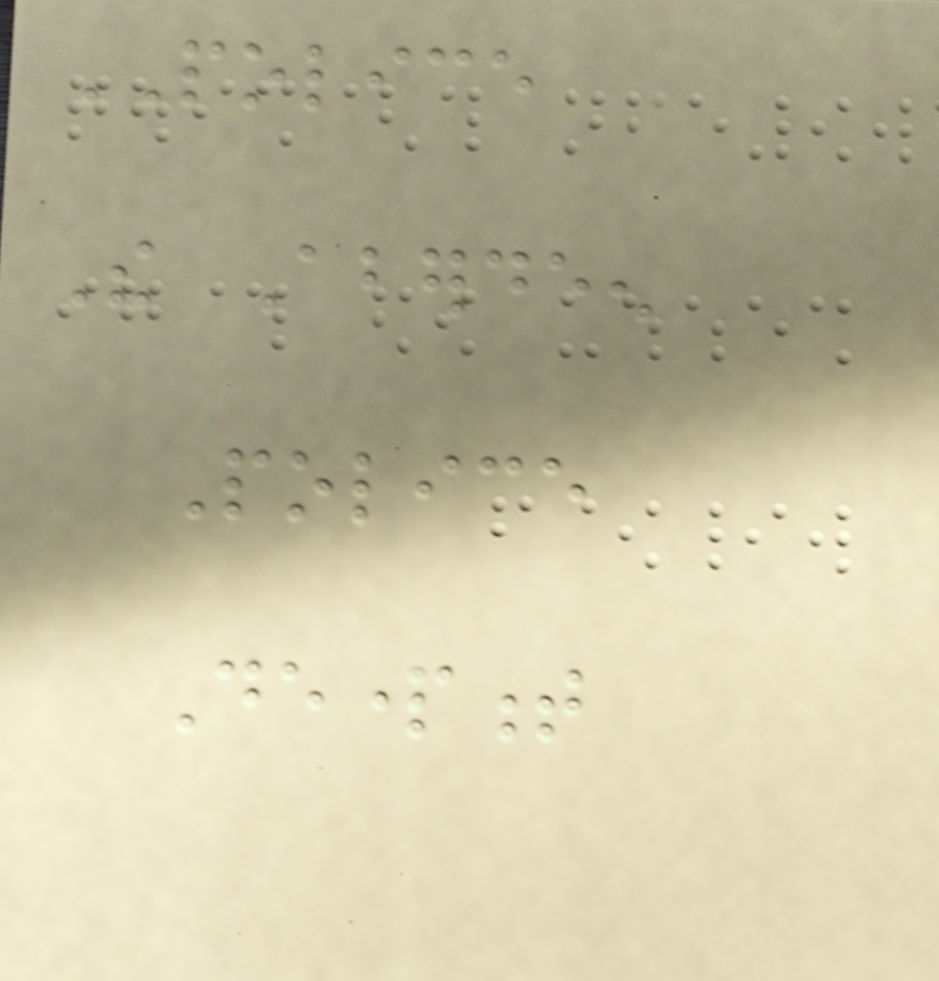POLICE
The Aberdeen
Police
Department
